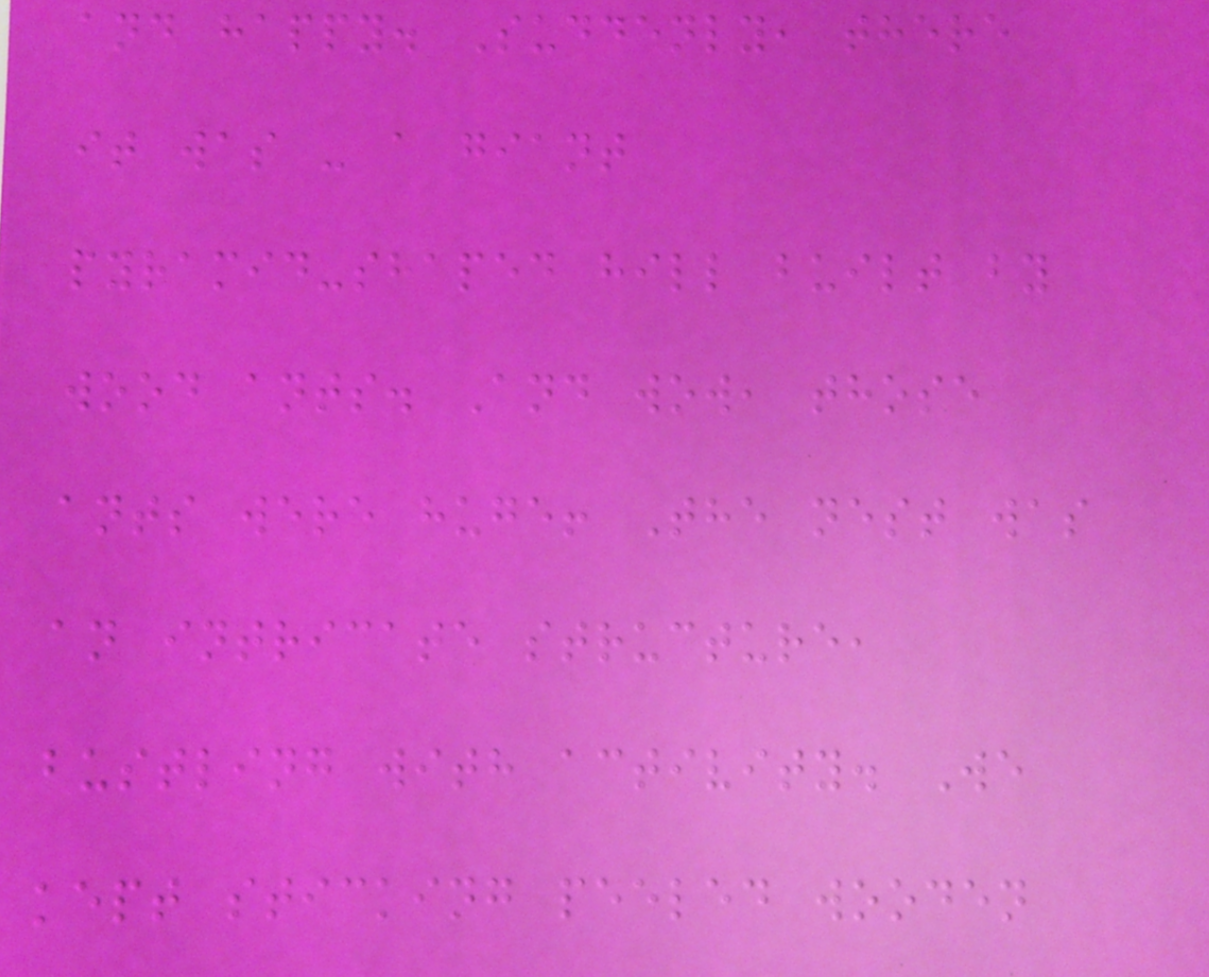and happy. Suddenly, there
it was - a giant
pyramid-shaped hill built by
wood ants. And wow, those
ants were huge! The nest was
an intricate structure,
bustling with activity. We
kept sticking peeled wooden
